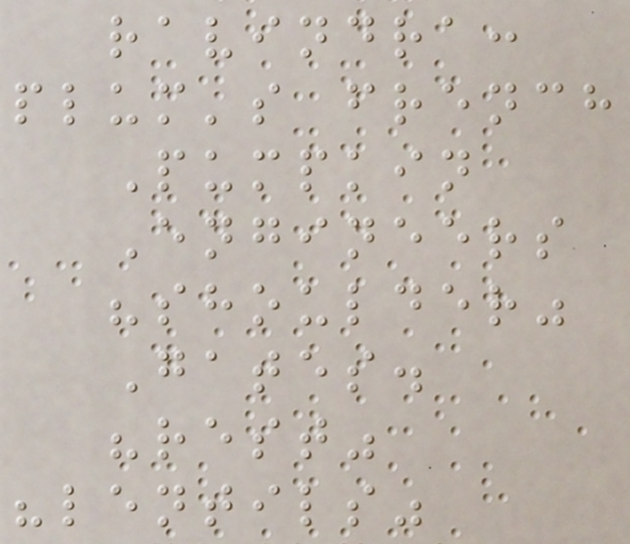ravindra:
plum's french
Pumpkin
Engineers
"shoulder"
Gates.
"rest"
"lentils"
